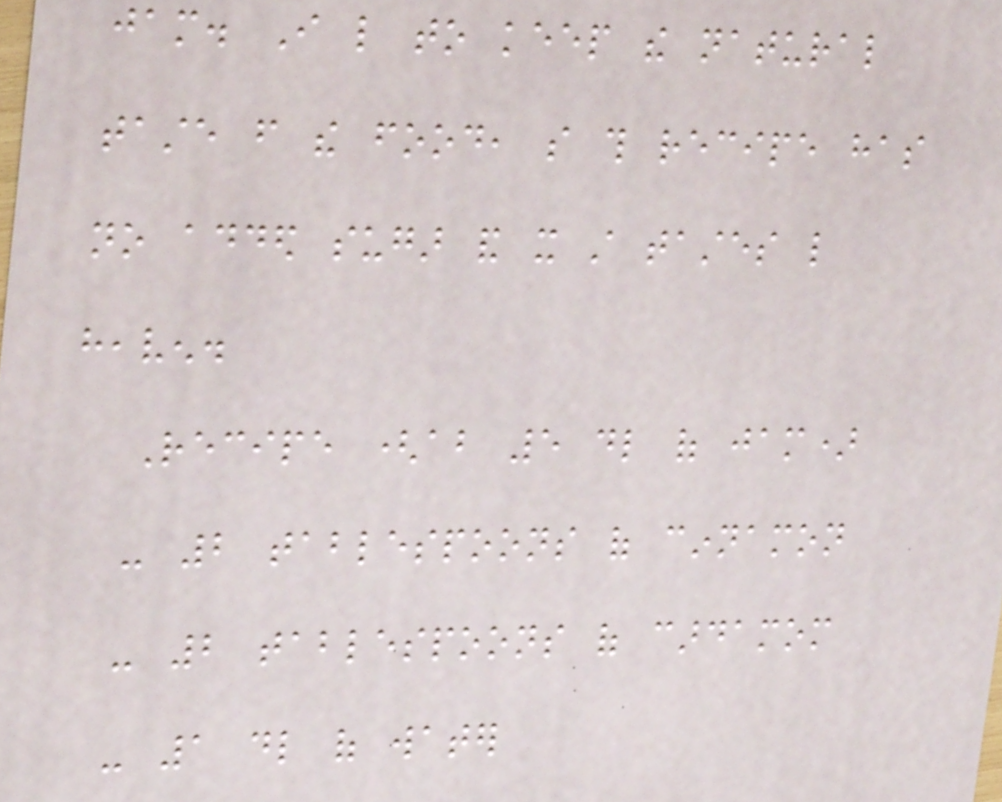jam. I like to keep the natural
taste from the food, so this recipe has
no added sugar and it still tastes like
heaven.
Recipe (about 5 dl of jam)
- 2 tablespoons of cinnamon
- 2 tablespoons of cardamom
- 1 dl of water
